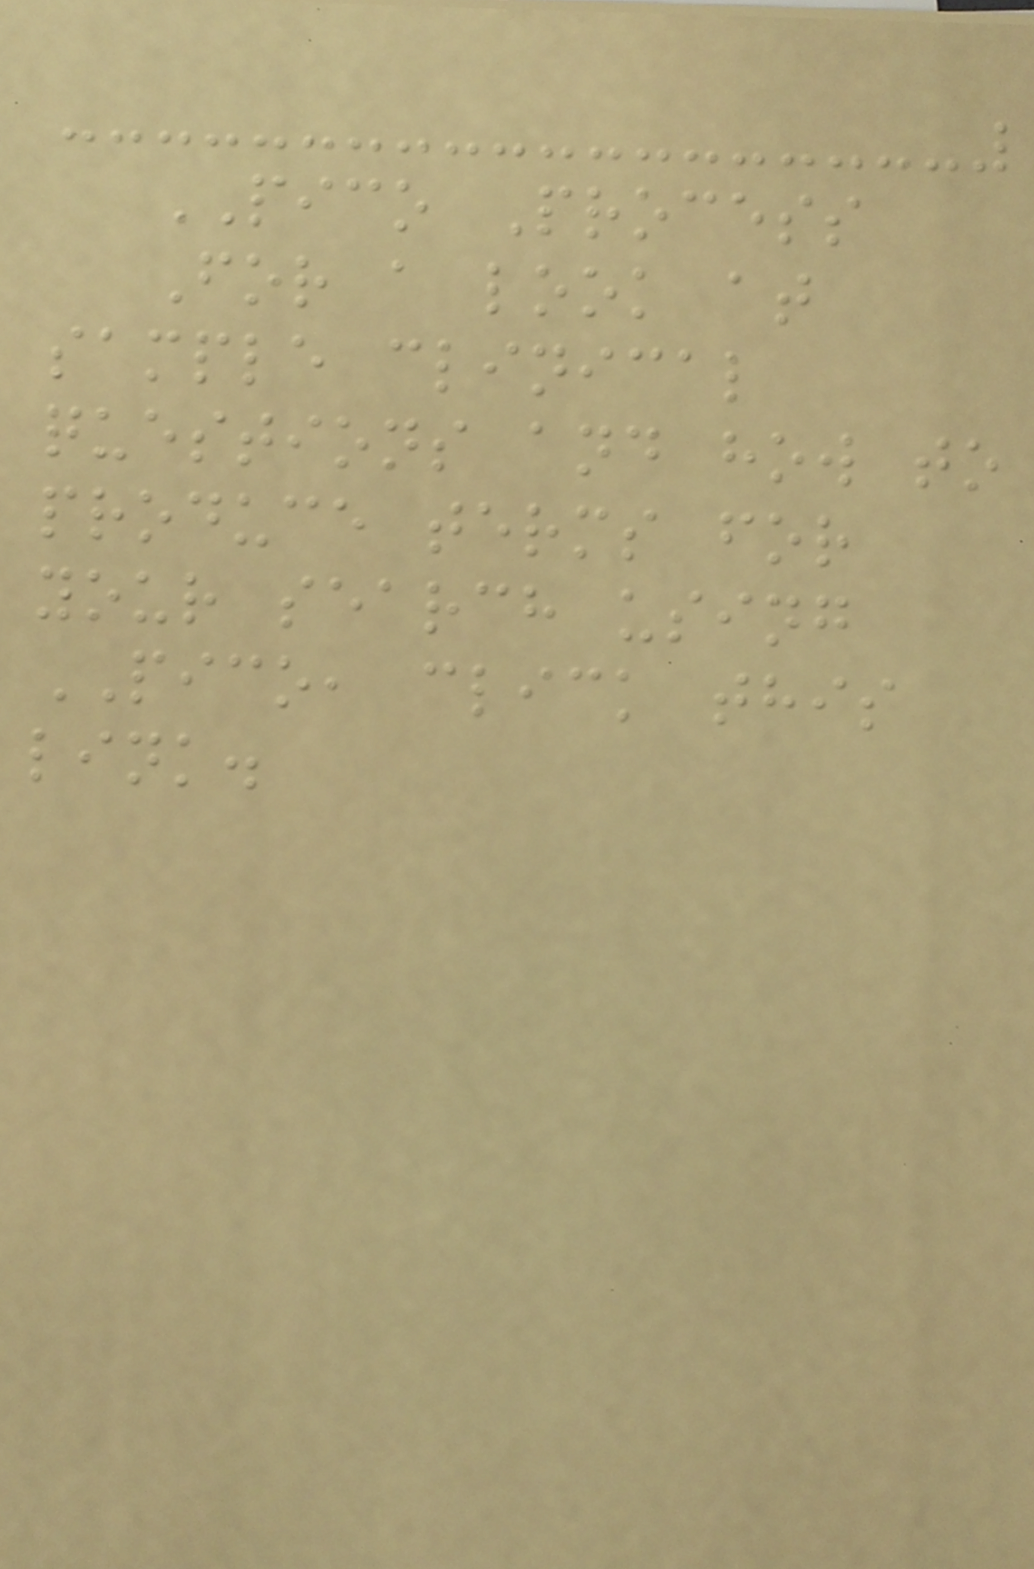PICO Process
For a look at
sample clinical
questions and how to
produce terms for
your search using
PICO, click this
link.
